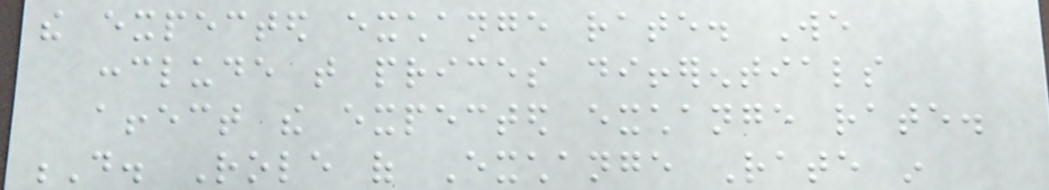the expected exchange rate. We
conclude that prices differentials
affect the expected exchange rate.
D. Role of Exchange Rate in
